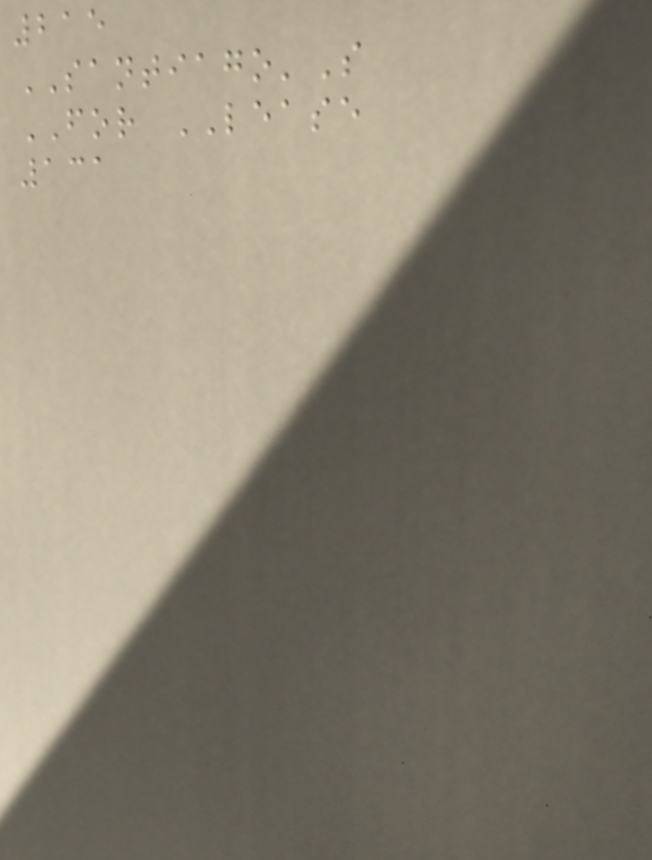215
SANTIAGO'S
FOR LEASE
131
